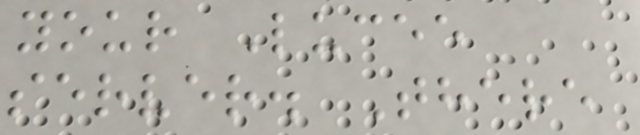your Lucee
server. There
